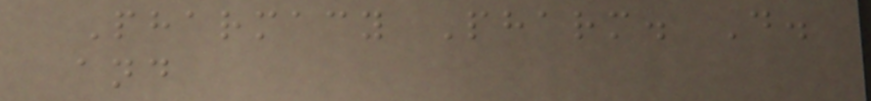Pharmacy Pharm. D.
and
